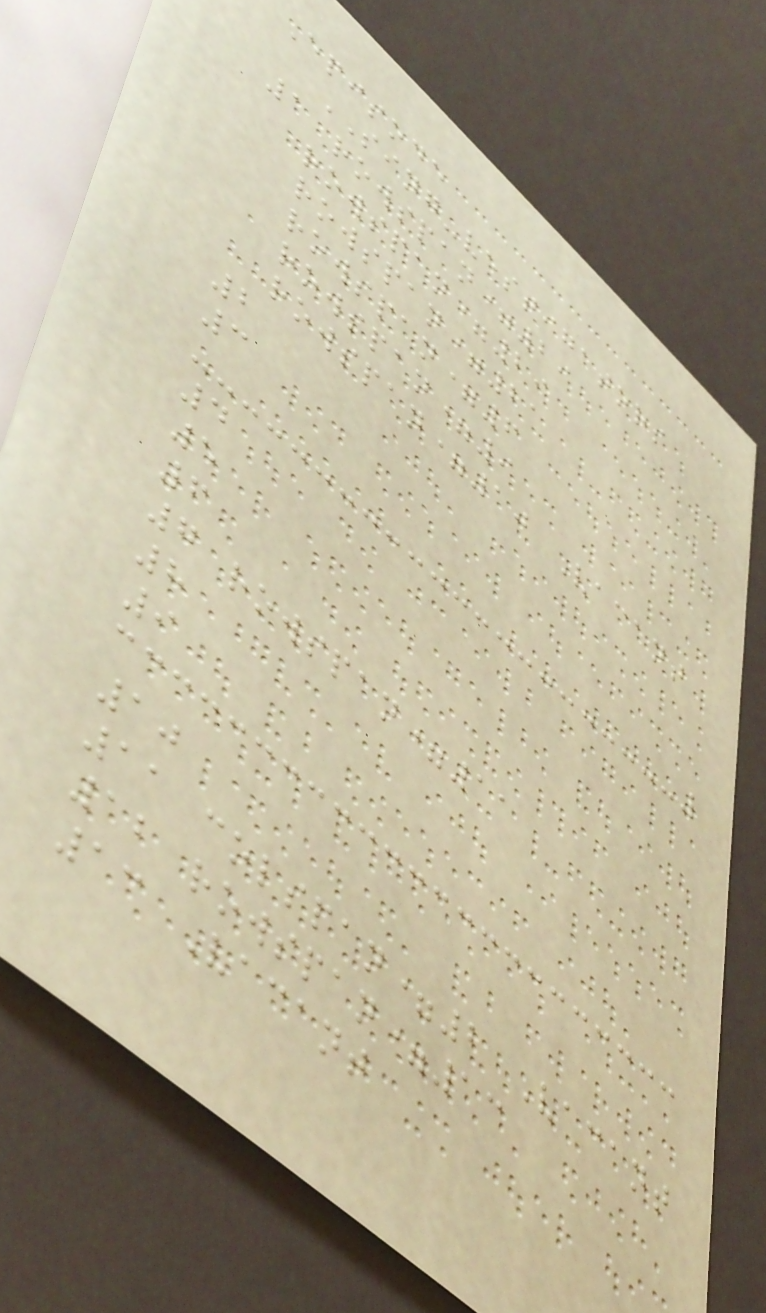Episode
SING-vestigators
1 rowspan=29
rowspan=29
rowspan=21
rowspan=6
rowspan=9
rowspan=10 Vacant
2
3
4
5
6
7 rowspan=11
8
9
10
11 colspan=2 Vacant
12 rowspan=13
13 Vacant
